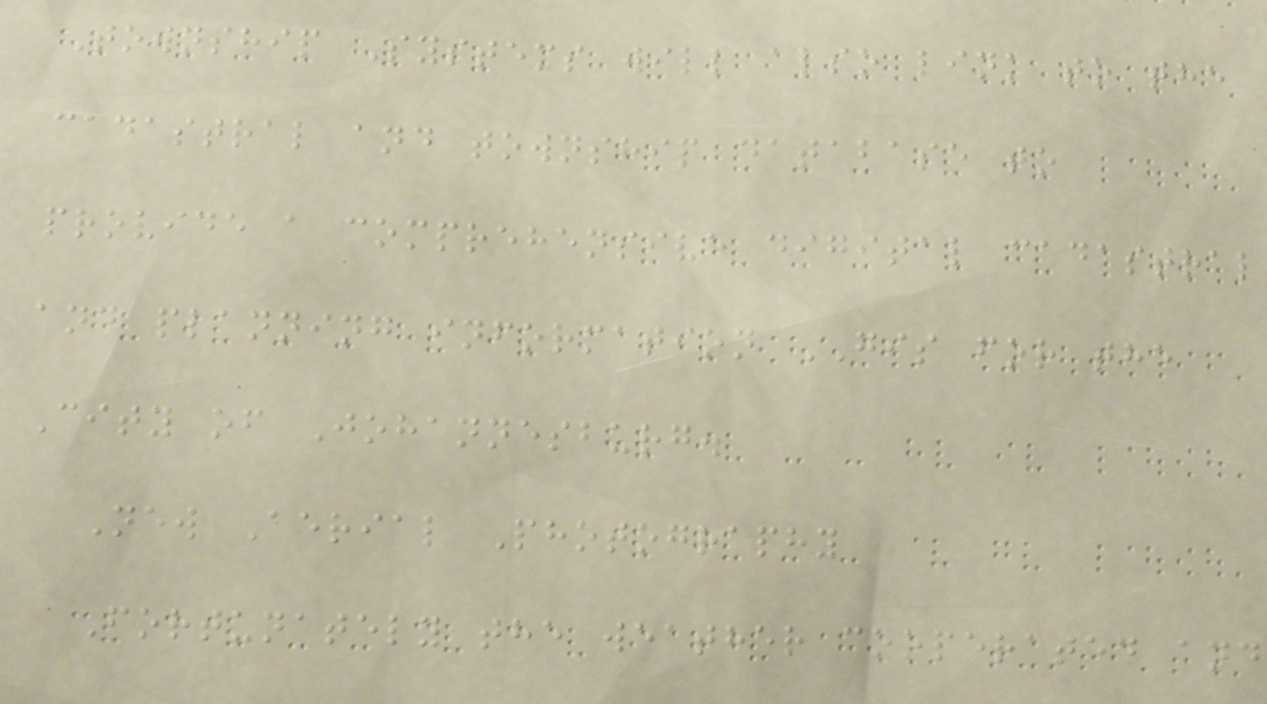Township Systems will also link to the
cadastral and township database to
provide a comprehensive digital cadastral
and planning information GIS for the
City of Johannesburg.
New Aerial Photography
Fortunately the weather cooperated and
